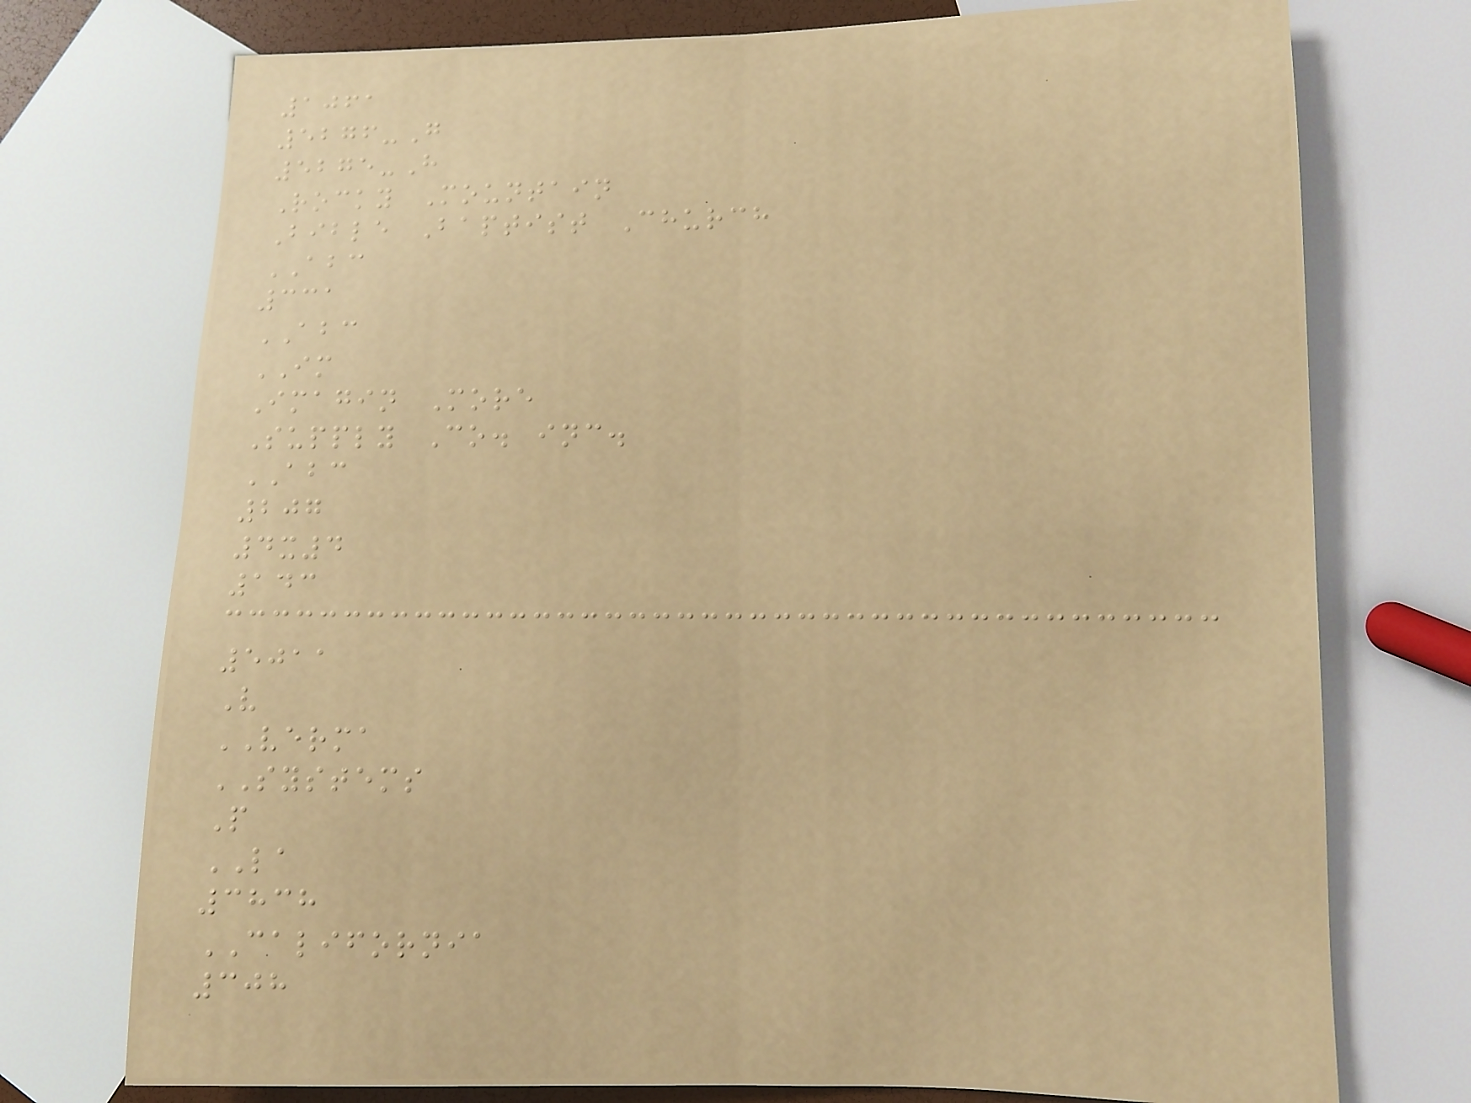1061
5276-G
5275-H
Rocky Mountain
Bible Baptist Church
ABC
331
ABC
IM
Imagin More
Supply Co. inc.
ABC
207
4x4
143
5011
V
VERMA
SYSTEMS
P
LA
3838
CALIFORNIA
308
